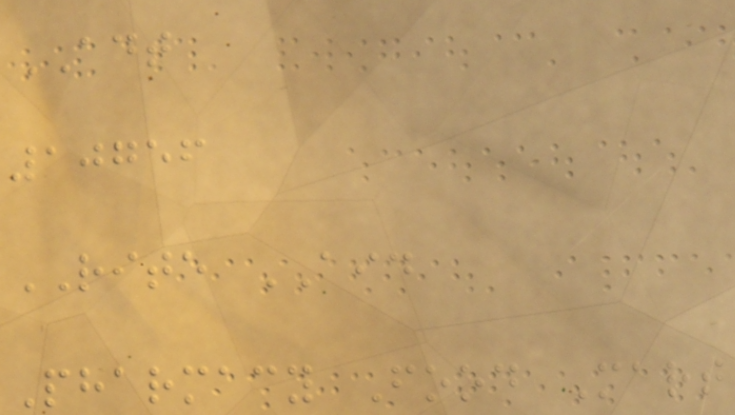ADT
10756
RITE AID
Pharmacy Food Mart
